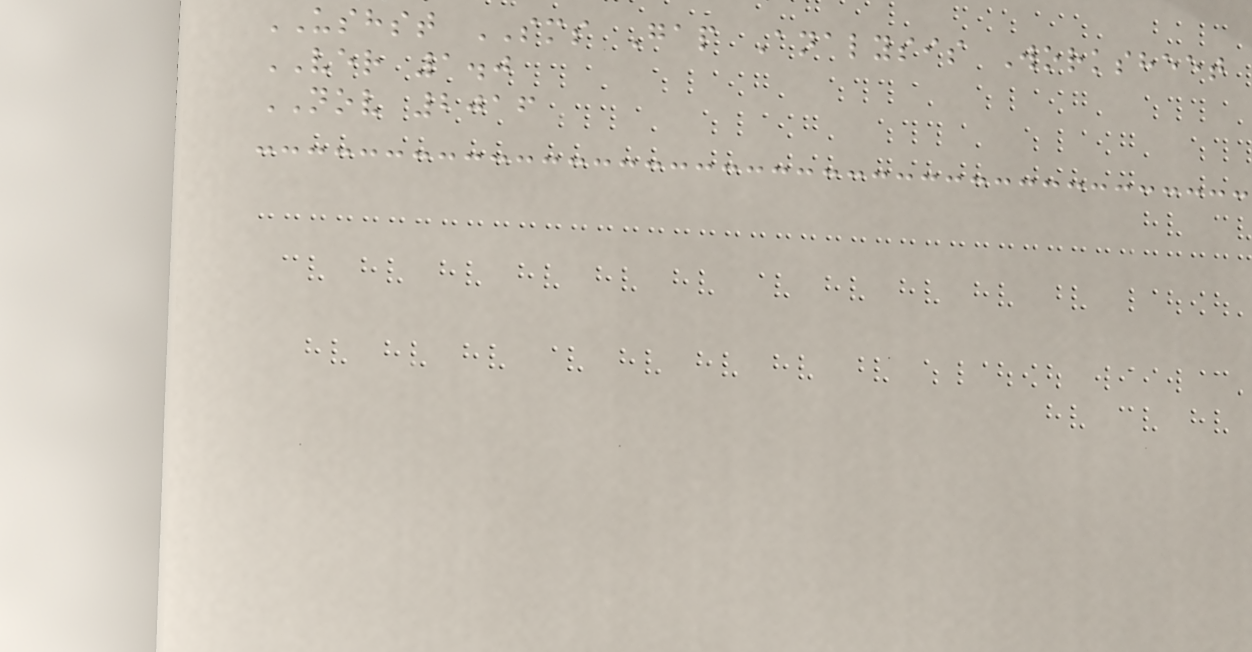USHST SMS Gap Analysis Worksheet
VER 1.0
NOV 2016
